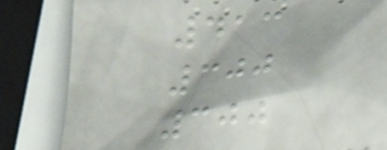413
300
300
